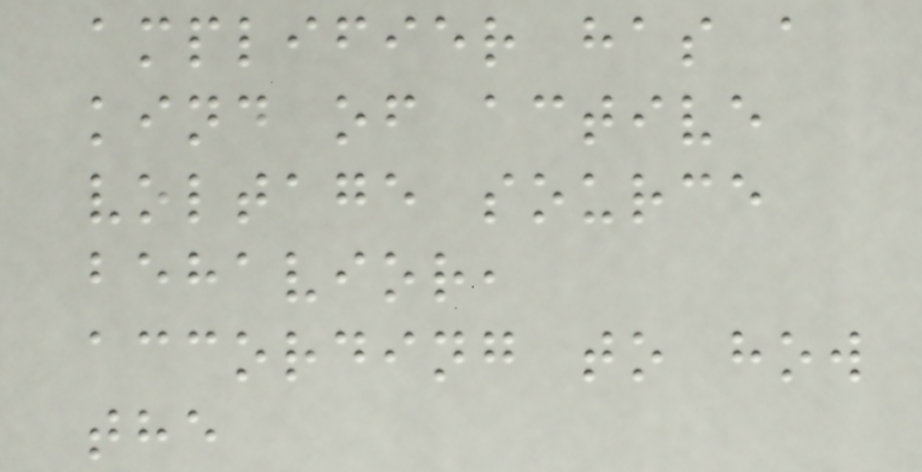amplifier has a
kind of active
voltage source
behavior,
according to how
the
